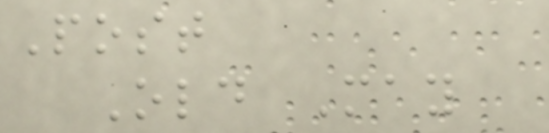Post
Old May
